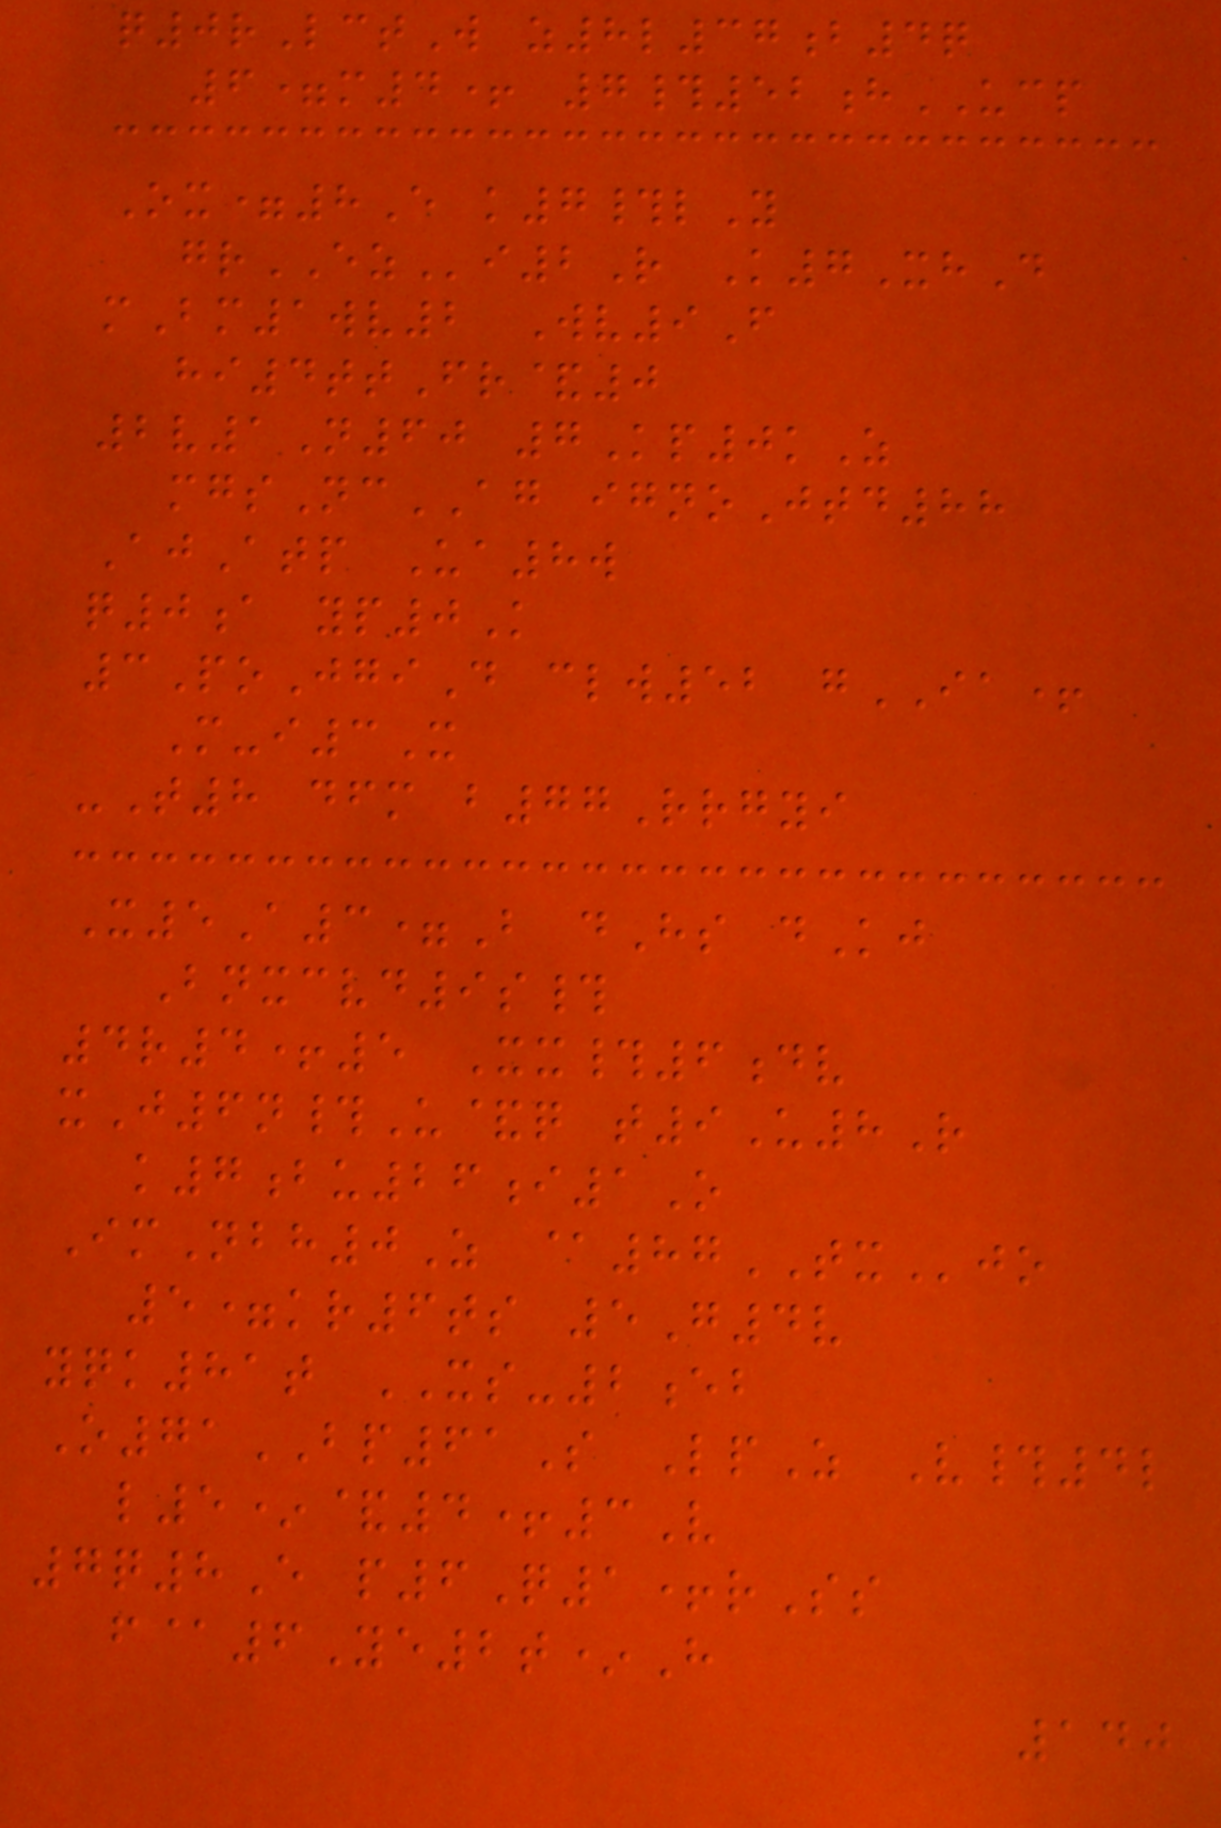q0rLctW z8l37b4q
6=m4+ 7#52hUCP
Ox=8E k7#lY
grEZi2R K7XhD
mBm1wv2 Wv9F
hi4ttFr&0
2v1N60 7Kp0kZ
mgsNcAG ignoJtd88
AjAtp Ua8w
q0a yp0K
3PoJgiD clw52 gIA+
M-i3X
-T8 dfm b77Rrgyi
X5A3=B dHs dKj
Bnxcvd9s#
4r4+5 Xx#6dv
xJ6n#U&q t9U8R
k7bu26i1O
ImNbh0Z @87TXjo
5=kr6ts 5G4v
yqk81t XS-2eb
O71BP61S LpZ V#4l
l5*&4+3V
7q8E p6Q1+rSs
f@6Ye2t*H
140
